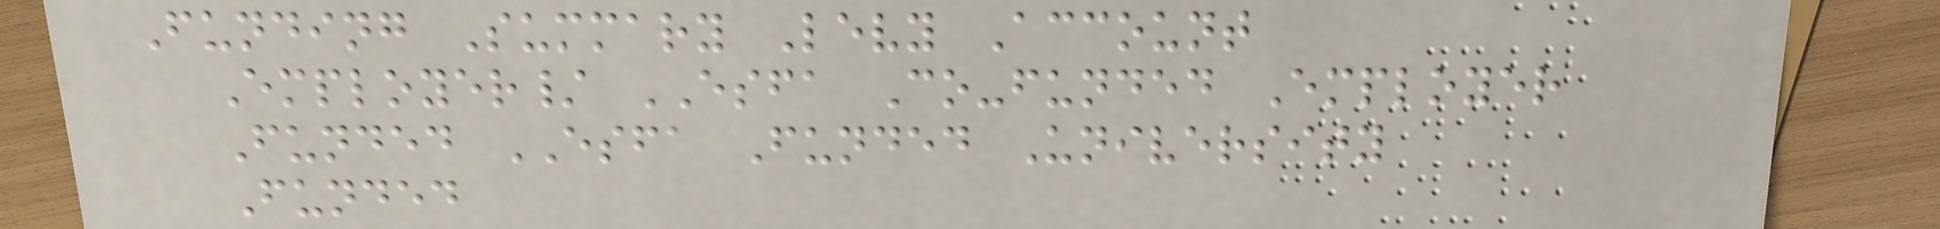Funding Summary Levy Account
Employer/ ESFA Co-funded Employer
Funded ESFA Funded University
Funded
